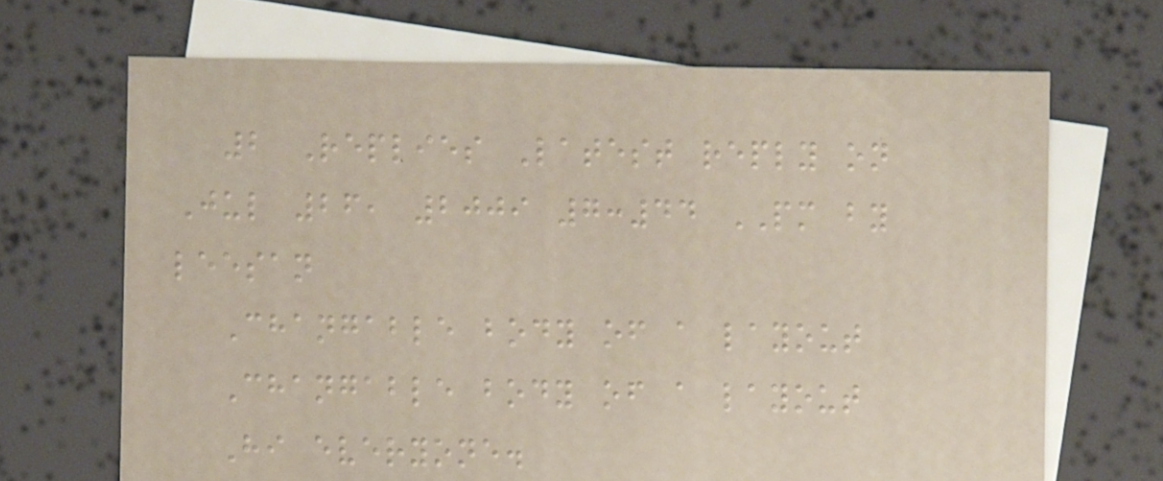2 Replies Latest reply on
Jul 26, 2009 7:44 PM by
leesan
Changable body of a layout
Changable body of a layout
Hi everyone.
